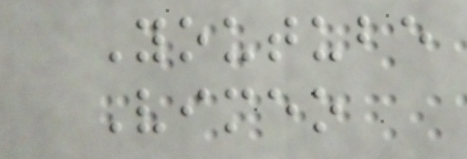Youtube
Vimeo
